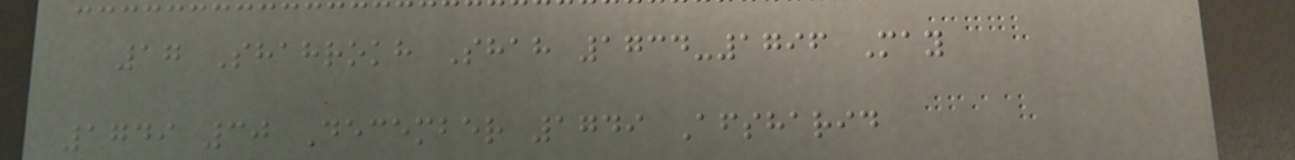17 Shahrokh Shah 1734-1796 May
1749 30 December 1749 Afsharid
